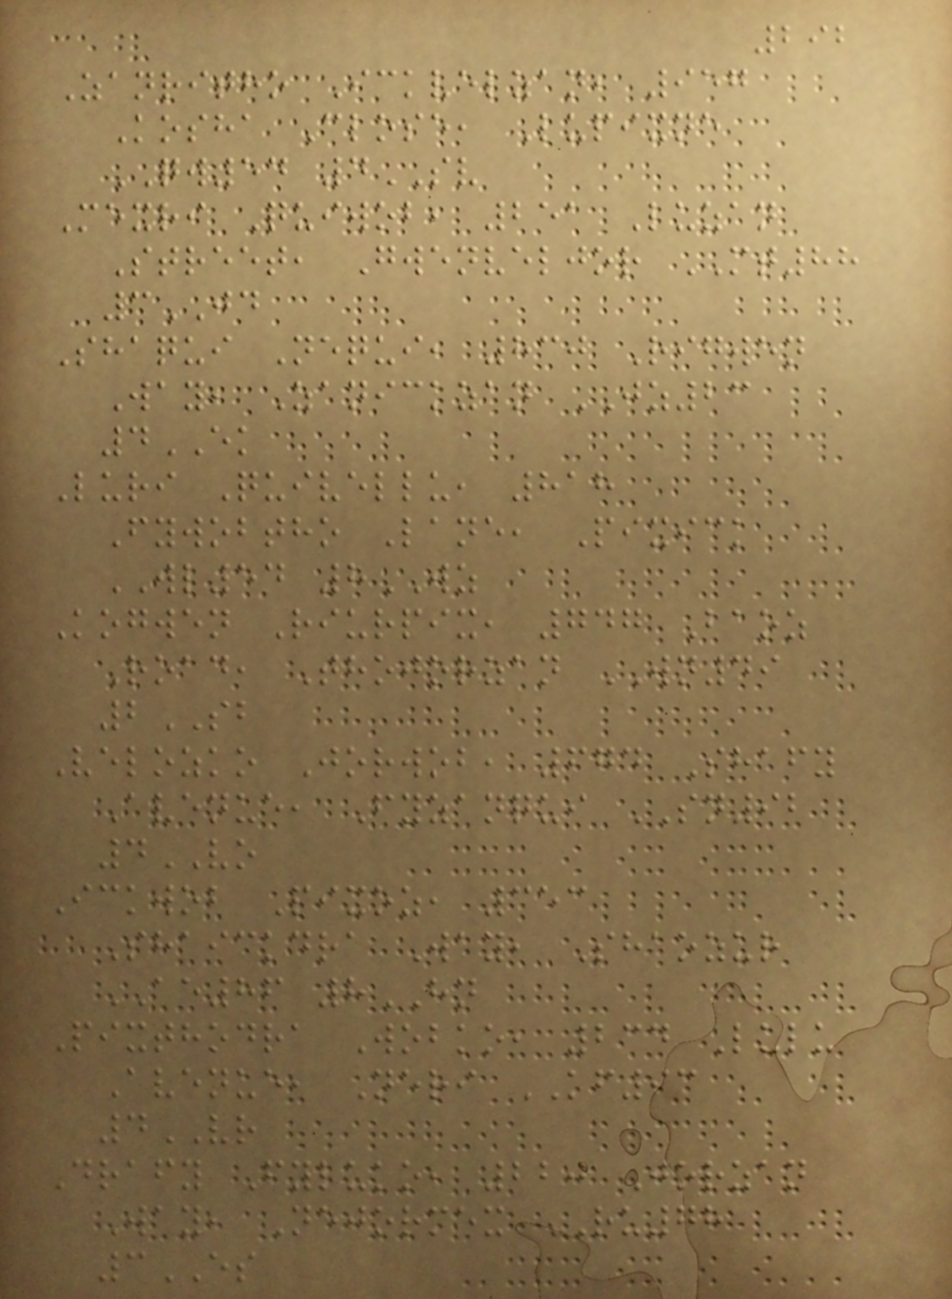292
Zanritho Ickvelzan, 957
Kosha Close, Lupixne
QW54 4SV
Mexri Quiwob, 251 Luzan
Street, Gwenveljor MT88
3JD
Shaqui Nequi, 830 Rigwen
Way, Zanickzan JZ23
4EK
Luri Quivellu, 818
Fywobtho Lane, Pixick
WL54 8WZ
Kogwen Riurpix, 747 Baoz
Road, Thojorzan WN49
2SB
Velozko Jorwob, 674 Shafy
Avenue, Fyzanqui SN92
4VO
Ickwob Pixoz, 353
Shaickdra Way, Shaozur
AE86 8HN
Pixthodra Wobko, 234 Lulu
Avenue, Neri KF93
4VR
Drafy Fyluko, 220 Jorzan
Way, Nejormex RU78
3ES
